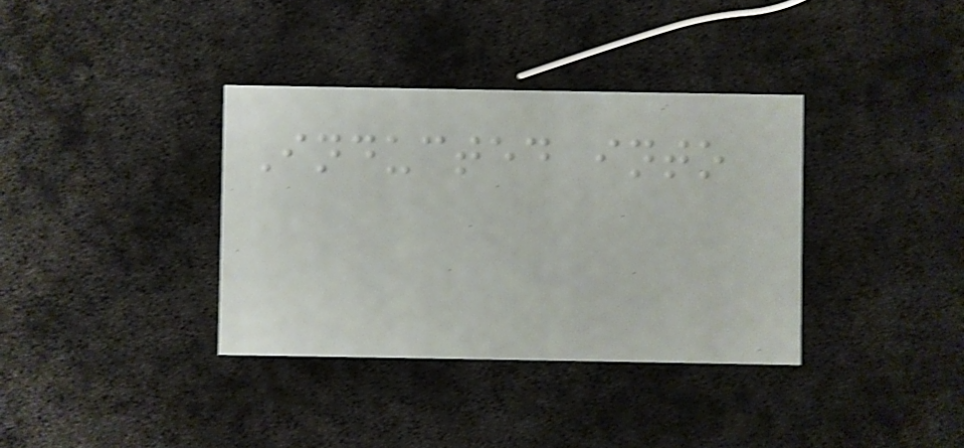Inducted into
